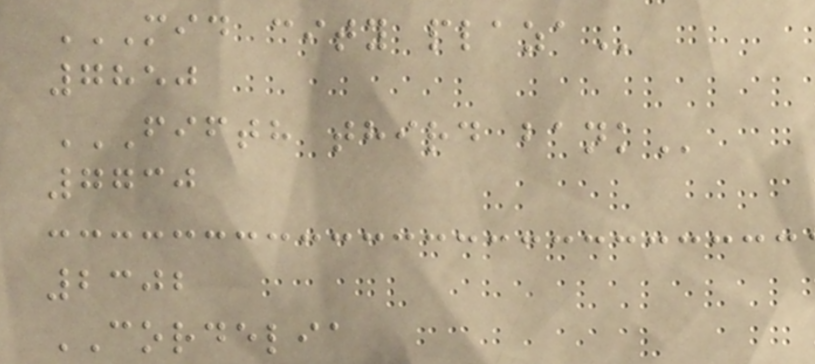MID CITY PLAZA
7850
FIFTH THIRD BANK
7730
2302
CORDELIA
